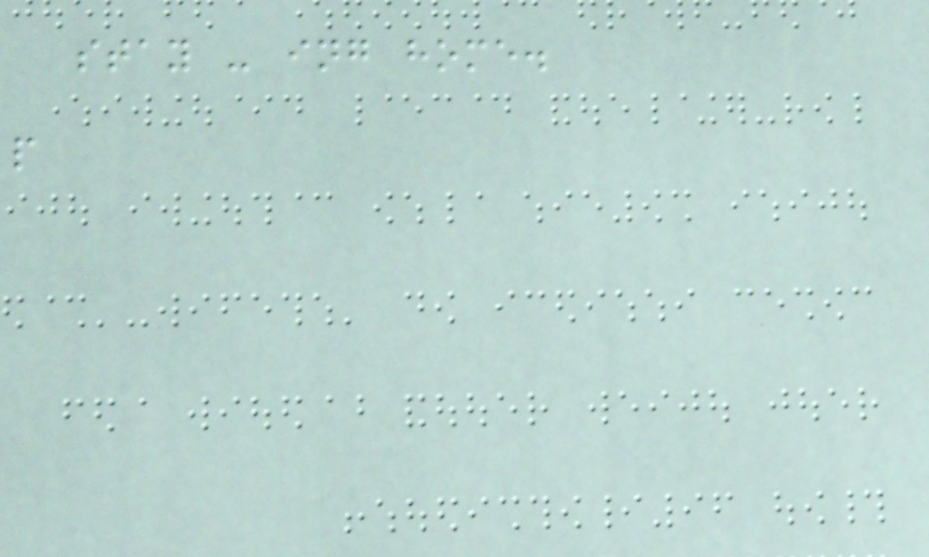stay - ing home.
p
